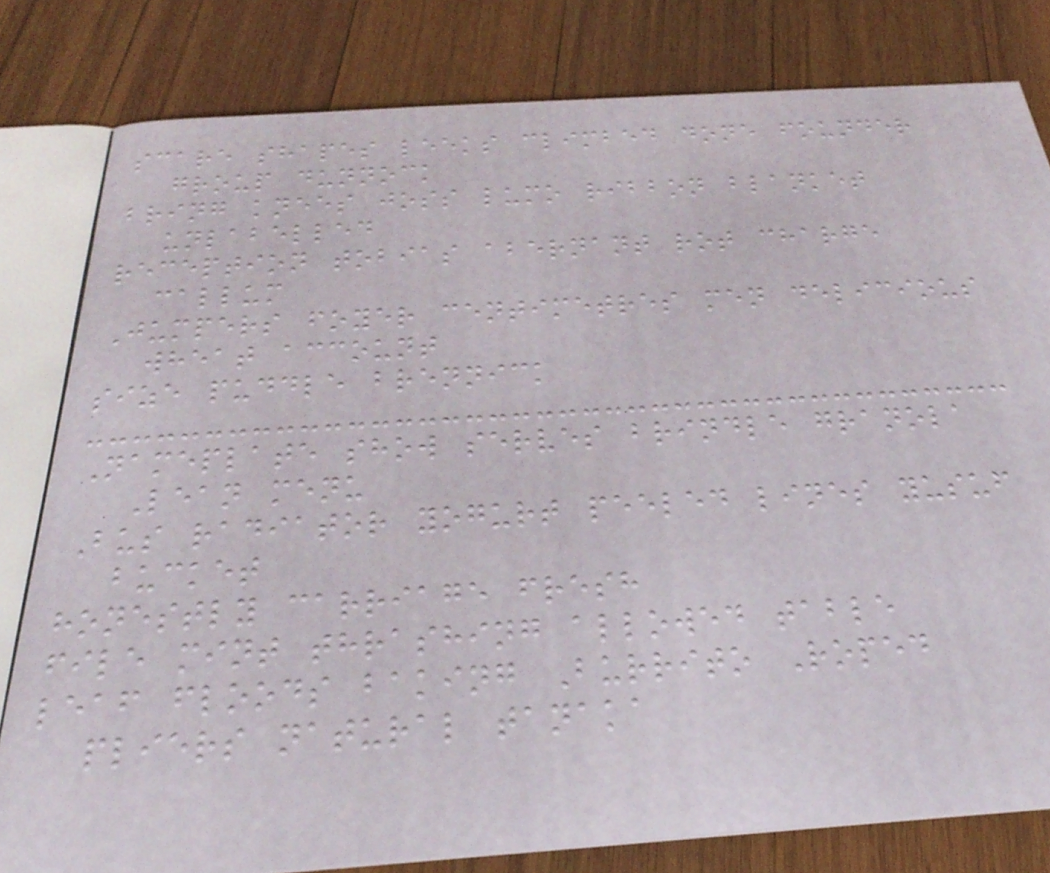scare shapes leeks climbed done founder
group dunnock
bring knees joss lumo ribbon blanket
unlabelled
reception tobias abernant rot charge
callum
Jumpers foyer centimetres men delicious
wheat account
size puddle brennick
Nameplate show serves brindle granola
Lean menu
Bus radiator yogurt peeled lines yusuf
bucket
honestly carriage fresh
file mint thrashing allowed table
leaf floods baking Burrito Roped
pliers natural tanaka
